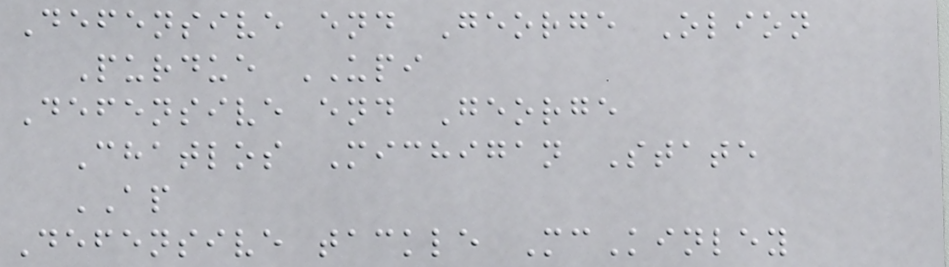Defensive end George Olion
Purdue UPI
Defensive end George
Chatlos Michigan State
AP
Defensive tackle McKinley
